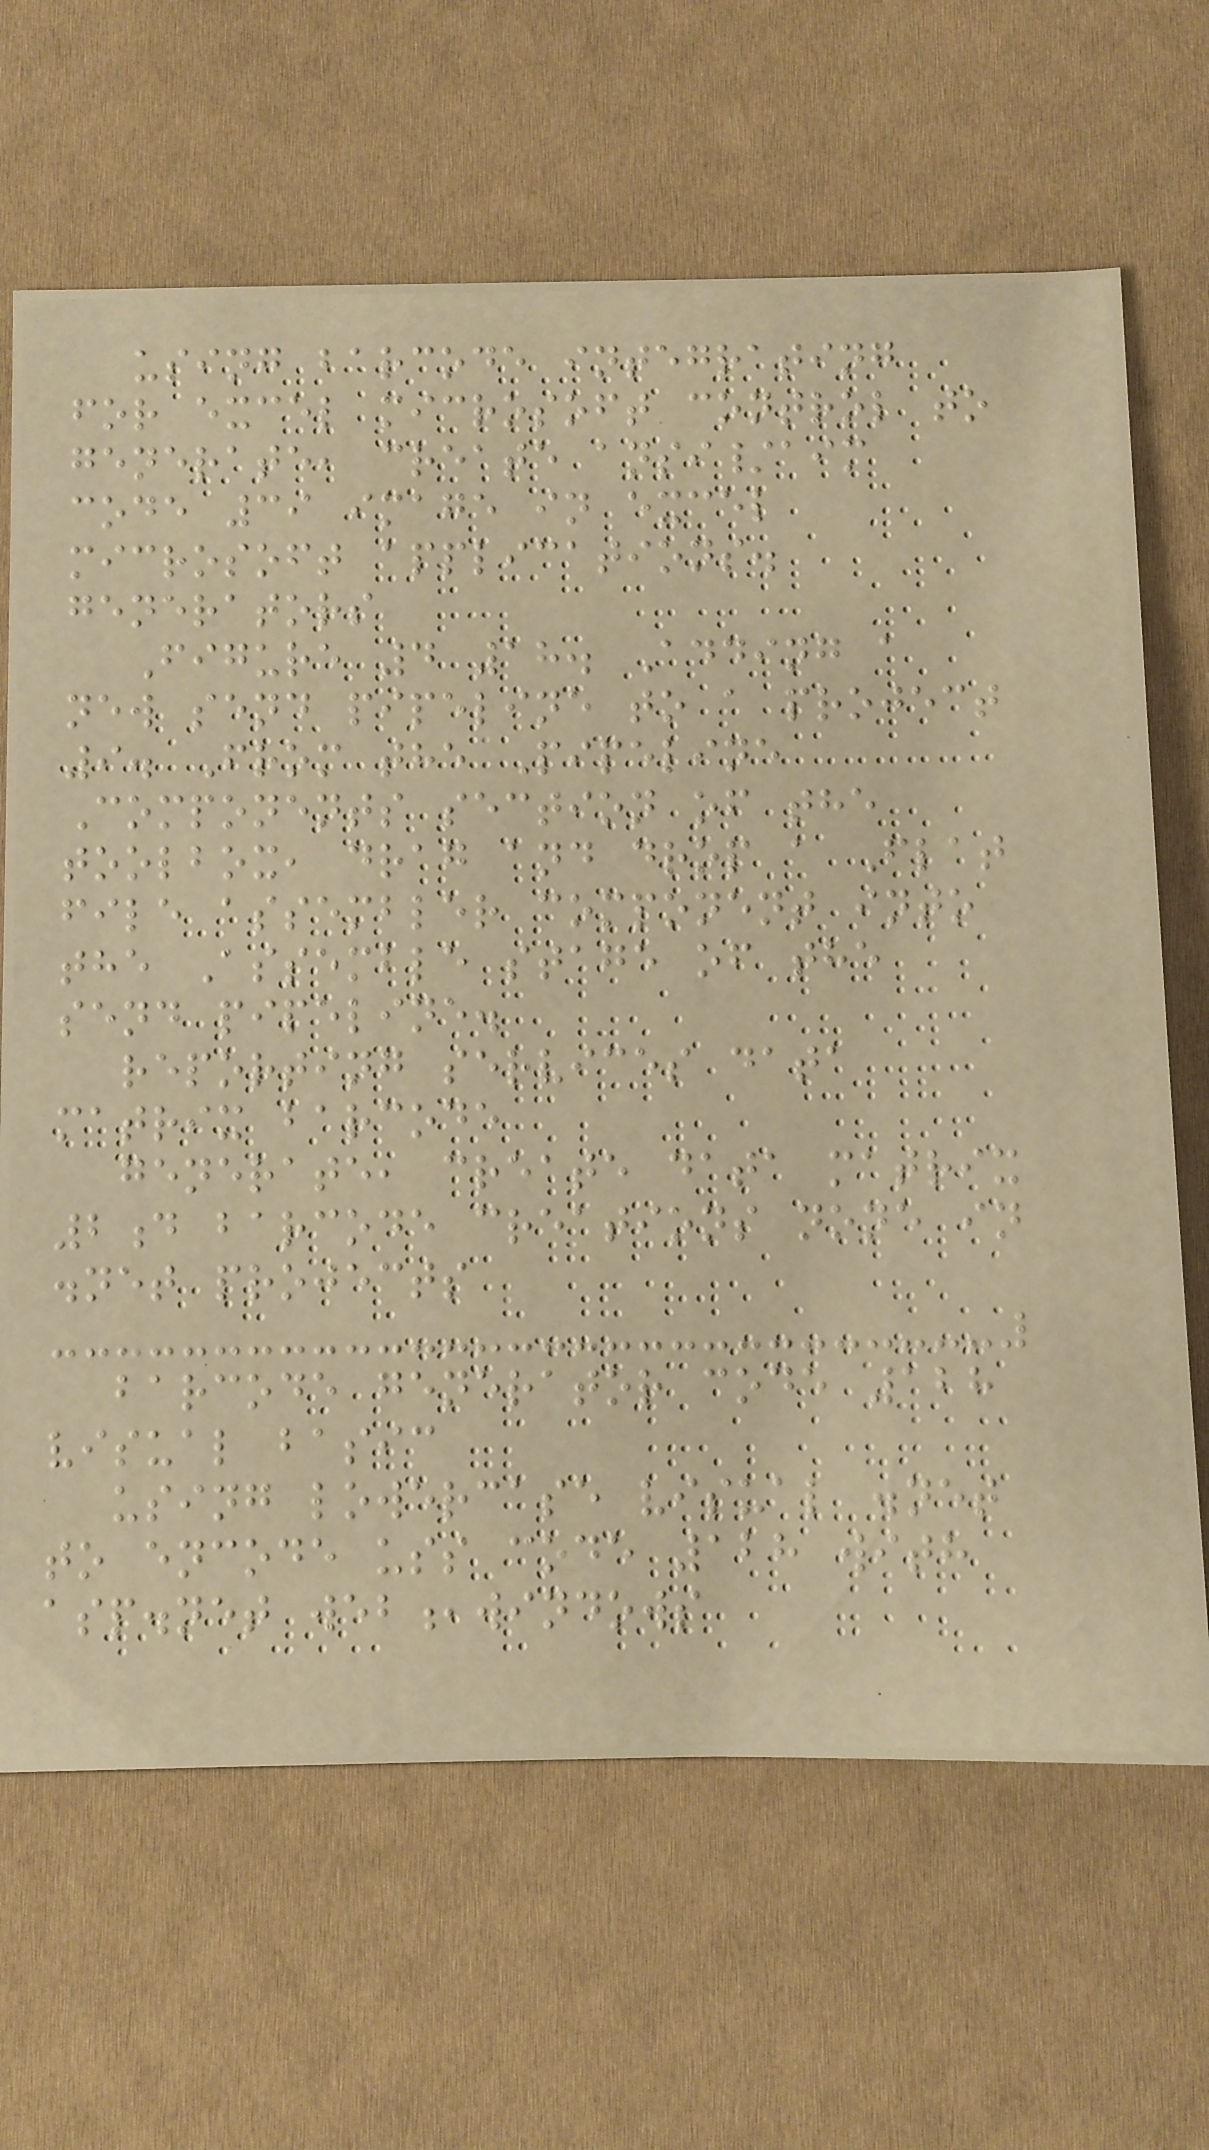using barcode integrating
for excel microsoft control to
generate, create ansi/aim
code 39 image in excel
microsoft applications.
generators
Figure 4 18. Adding a
new send pipeline to a project
9. From the Pipeline
Components section of the
toolbox, drag and drop a Flat
file assembler component into
the Assemble stage of the
send pipeline.
reporting services data
matrix barcode
generate, create data matrix
2d barcode creations none in
.net projects
barcode generator code 128
visual basic
using lowercase visual .net
to encode uss code 128 with
asp.net web,windows
